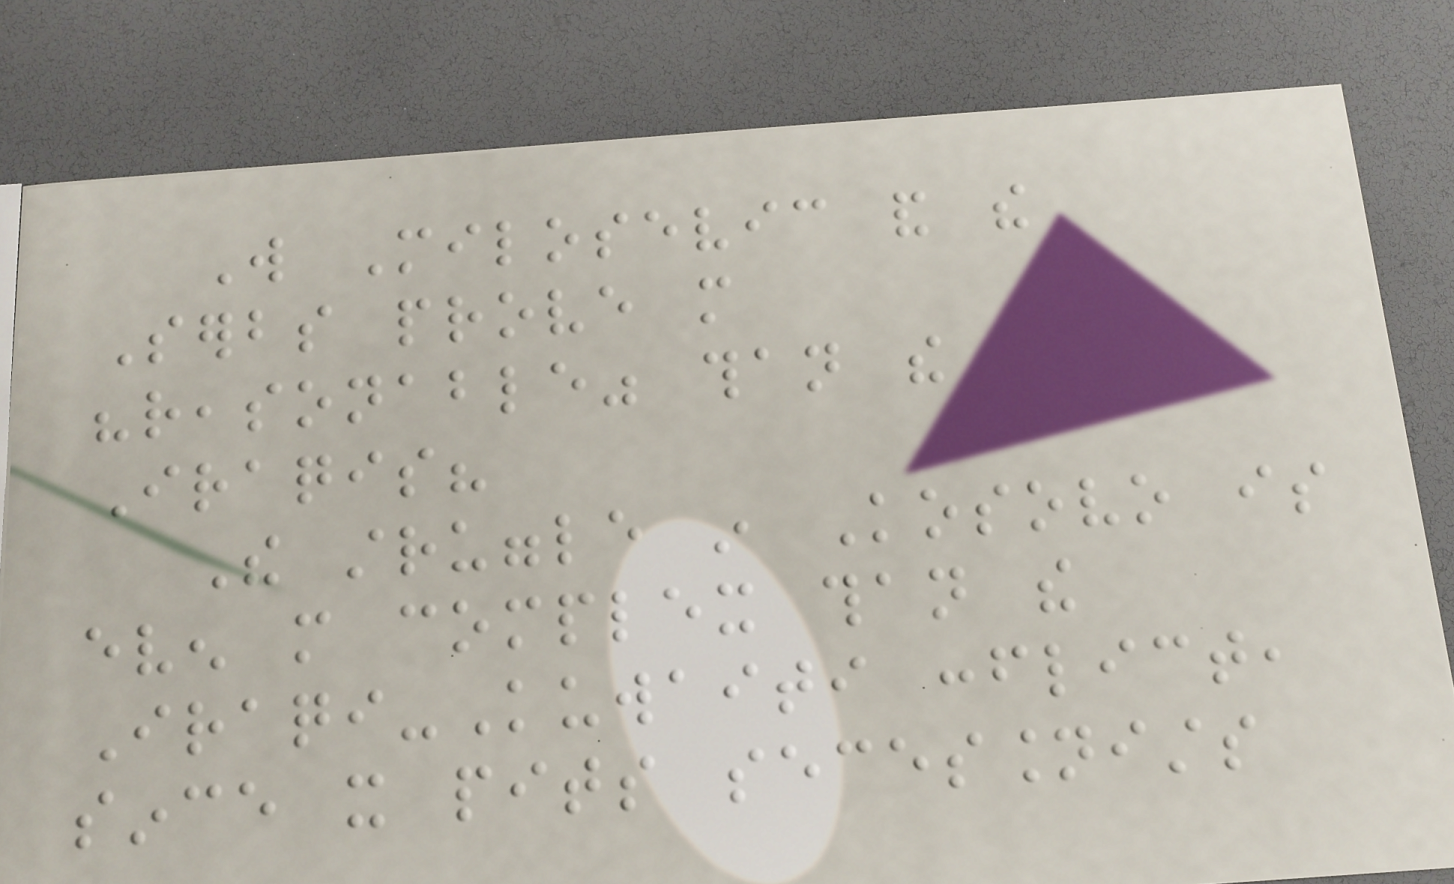Will Milosevic and the
Serbs prove more
"reasonable" than the
Iraqis?
The struggle in Kosovo is
even more complex than the
Iraqi-Kuwaiti conflict,
since it pits secessionists
